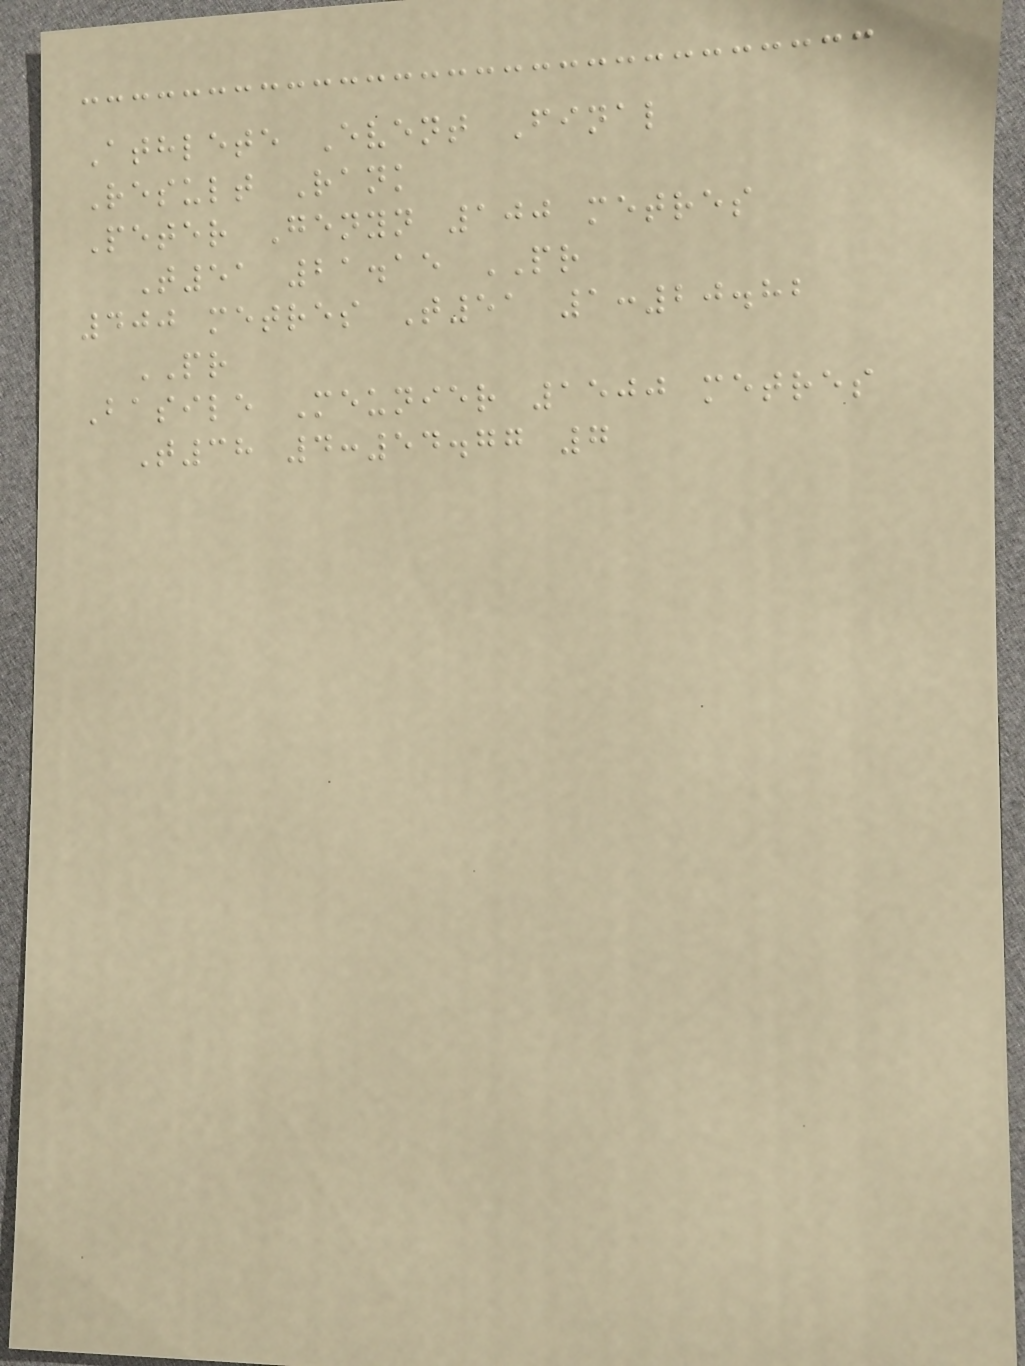Athlete Event Final
Result Rank
Peter Genyn 100 metres
T51 21.15 PR
400 metres T51 1:20.82
PR
Basile Meunier 1500 metres
T38 4:54.77 7
